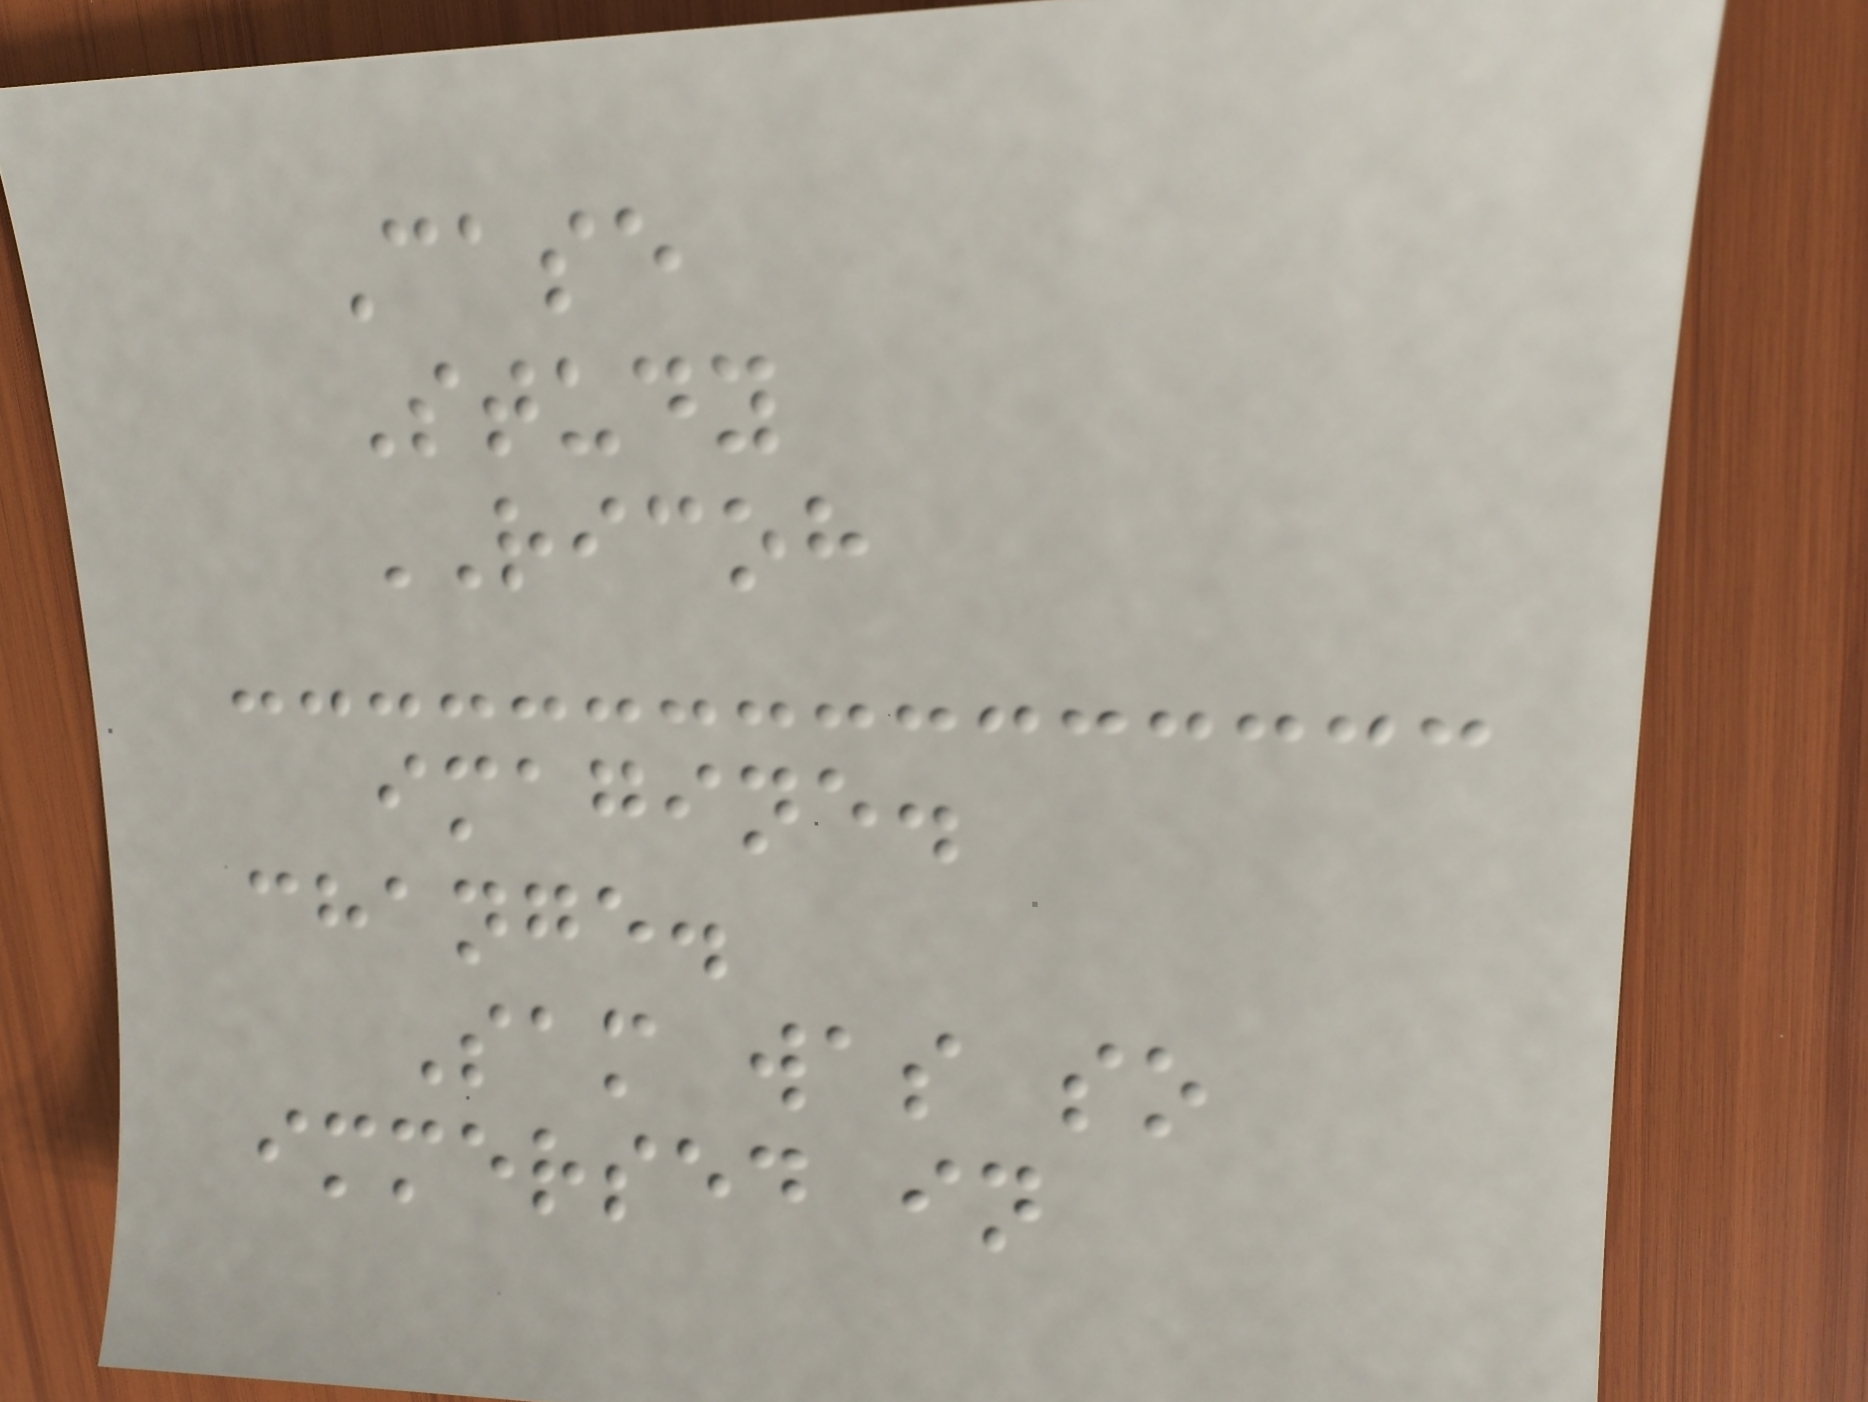Case
Study
RICOH
imagine.
change.
Sam was so
immersed in
